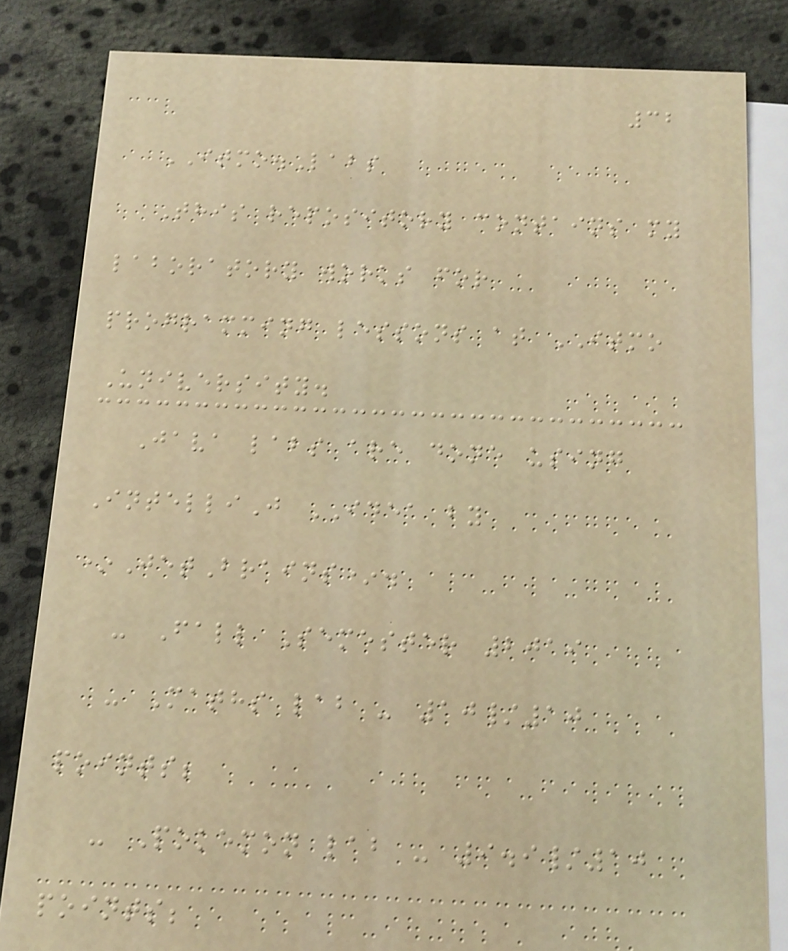32
ITMO.Labs
This repository contains my
laboratory works for
programming lessons at ITMO
University.
Java labs are done using
IntelliJ IDEA by
*JetBrains*.
- Fall Semester 2019
- Maths lab - 10/10
points;
- Pokemon lab - 9.9/10
points;
